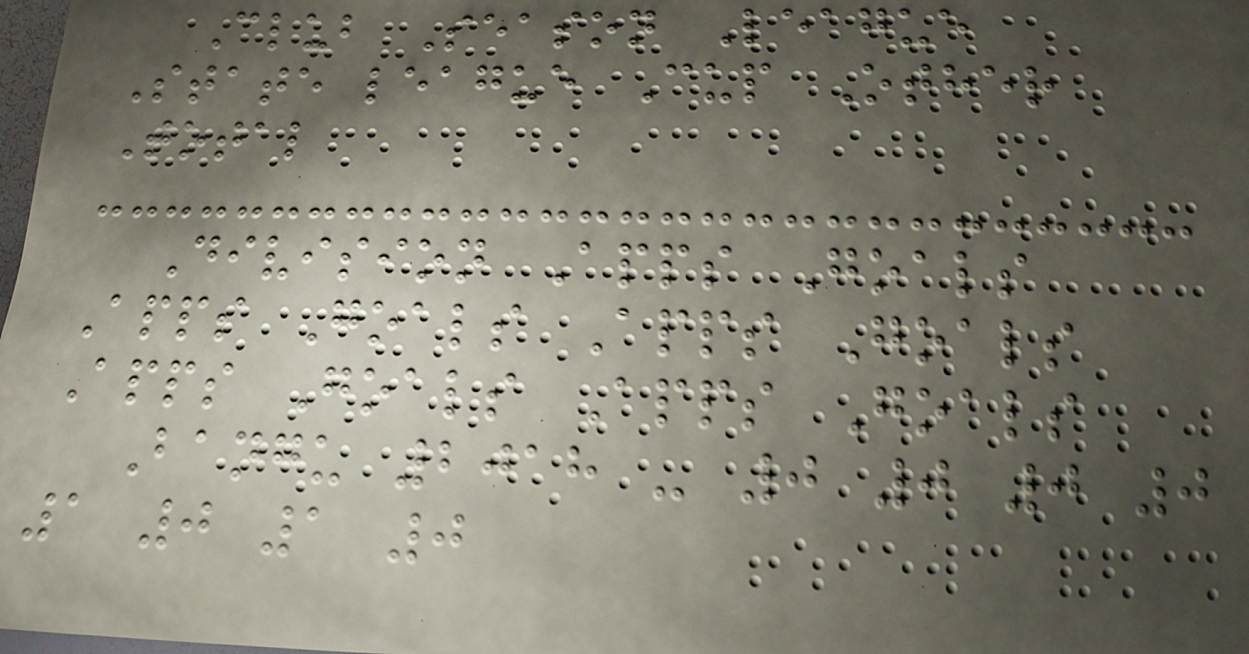Club Season League
State league Cup Other
Total
Division Apps Goals
Apps Goals Apps Goals
Apps Goals Apps Goals
Bangu 2018 - 0 0 0 0
1 0 1 0
